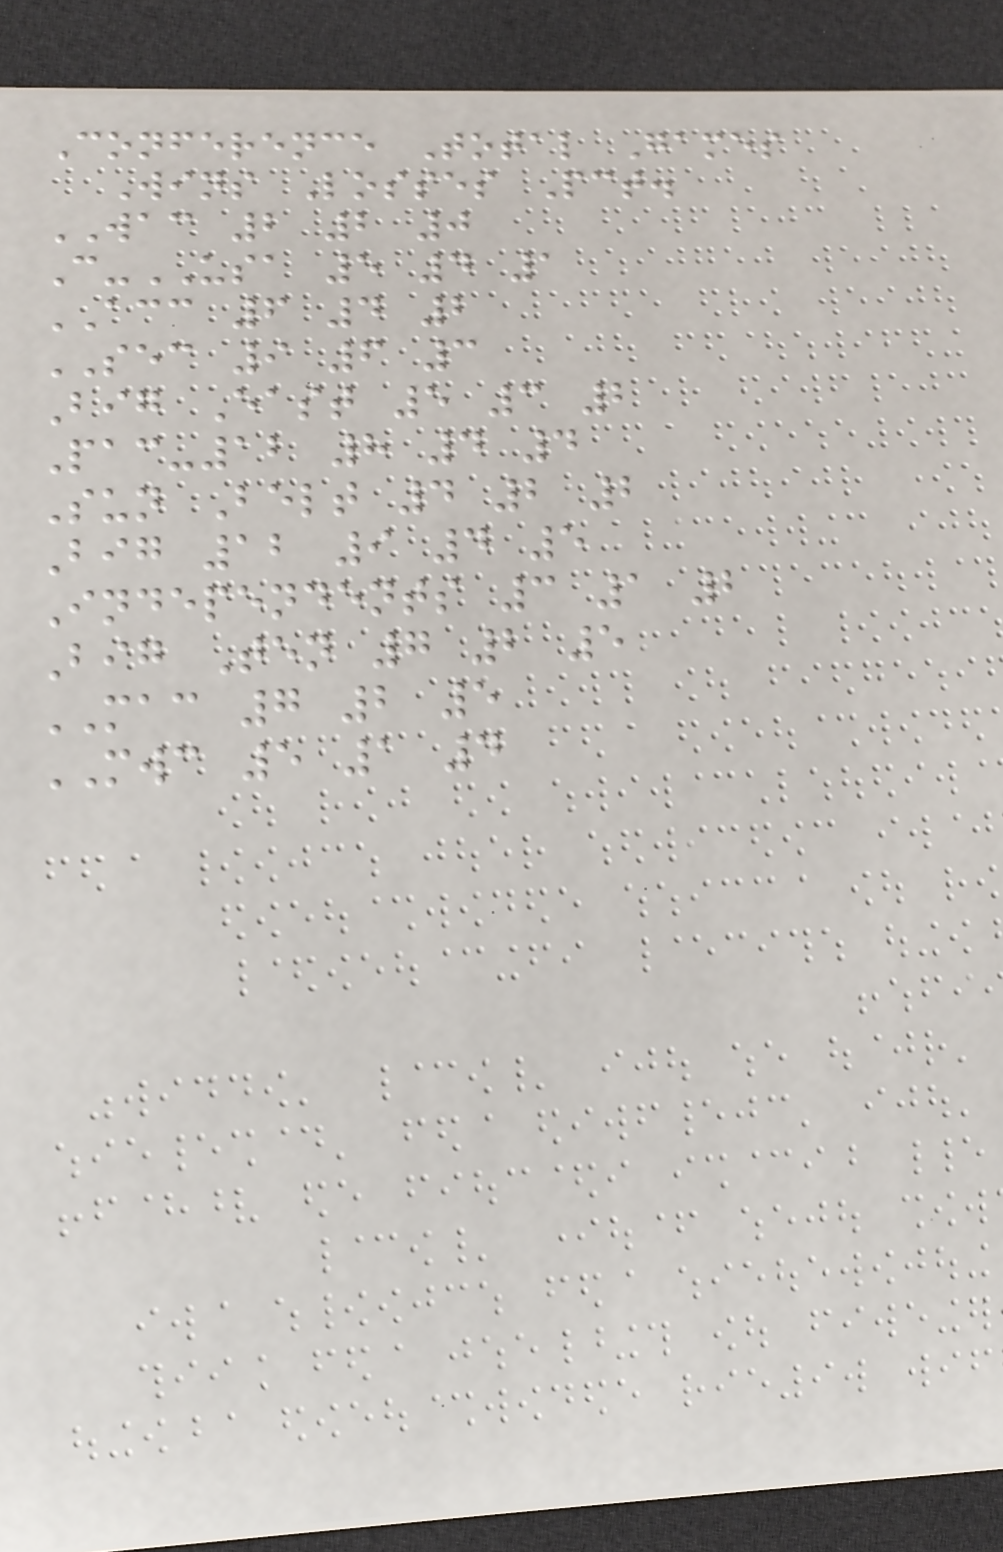Conference Total Games
Wins Losses Pct.
WAC 2 2 0
C-USA 5 4 1
ACC 6 4 2
SEC 9 6 3
Big East 5 3 2
Pac-12 8 4 4
Sun Belt 4 2 2
Big 12 9 4 5
Independents 3 1 2
Big Ten 7 2 5
MAC 7 2 5
MWC 5 1 4
